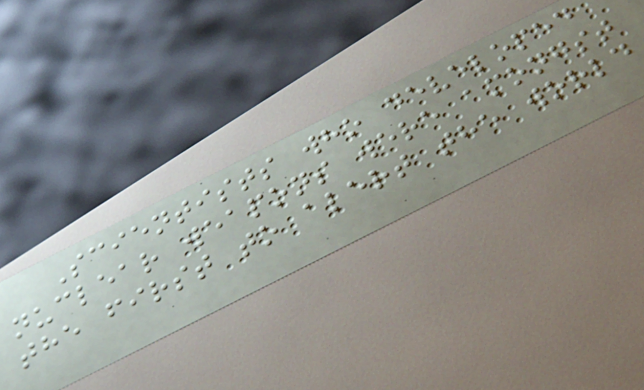Scientists who developed
nuclear weapons were amongst
the first to alert the world
